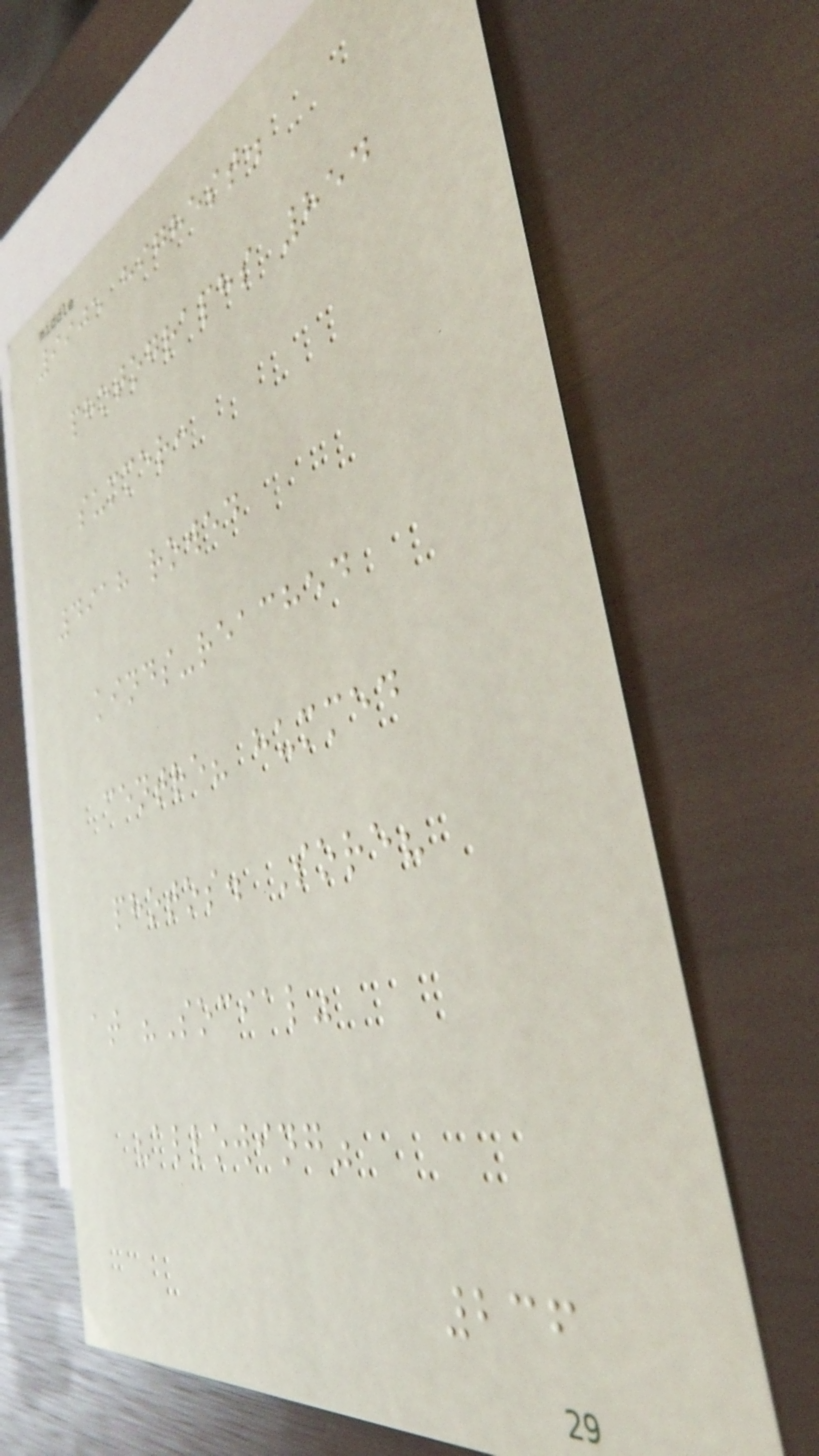9905 highest.
photographs 854
summer:
4918 rowed
kinds-reached
centre? hummed
photos. Sore?
at "Social"
"allowing"
236
